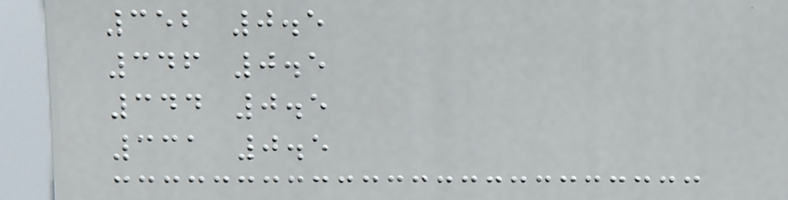352 0.5
346 0.5
344 0.5
331 0.5
